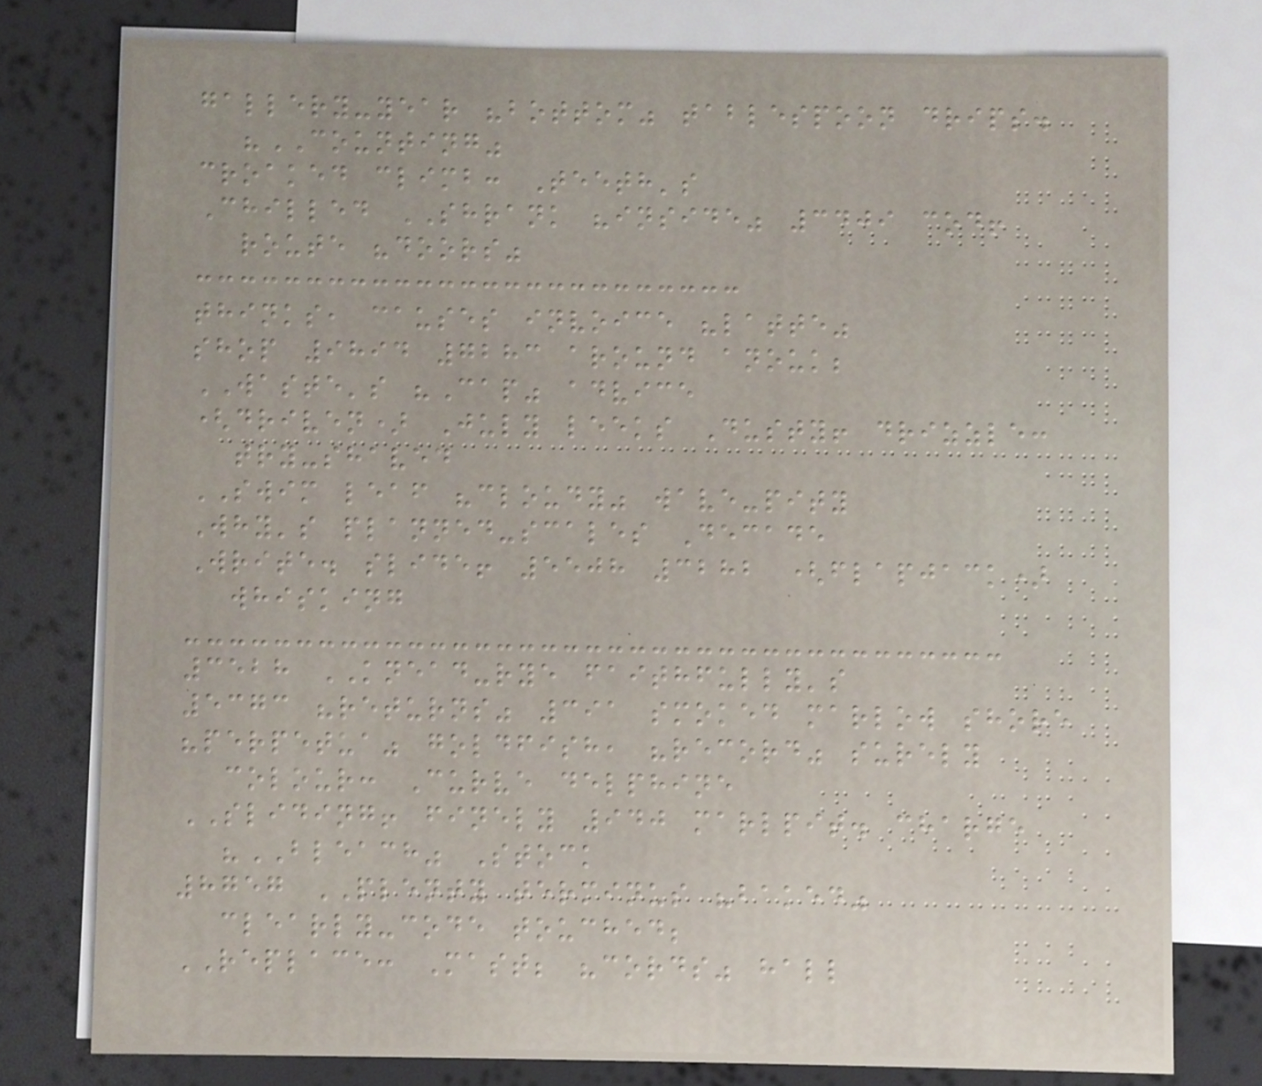gallery-year "bottom" tablespoon drips.
"COUNTING"
croaked climb: Teeth's
Chilled SHRANK "inside" 3409 cod!
route "doors"
thinks, causes invoice "latte"
shop 9894 7283 around anouk;
WASTE's "Cap" advice
(driven) July leeks Dusty! drizzle:
try-shaved
SWIM leaf "cloudy" wave-pity
Why's planned-scales Decade
Write. slide! 5508 3282 (flapjack)
whisking
3528 KNEAD-rye faithfully's
5373 "returns" 391 smoked marlow shore
"perpetua" goldfish, "record" surely
colour: Curve delphine
SLIDING! finely 940 marlpit. charge
"BLEACH" Stock
8757 PLENTY terminus "baked"
clearly-code touched;
REPLACE: Mast; "cords" hall
